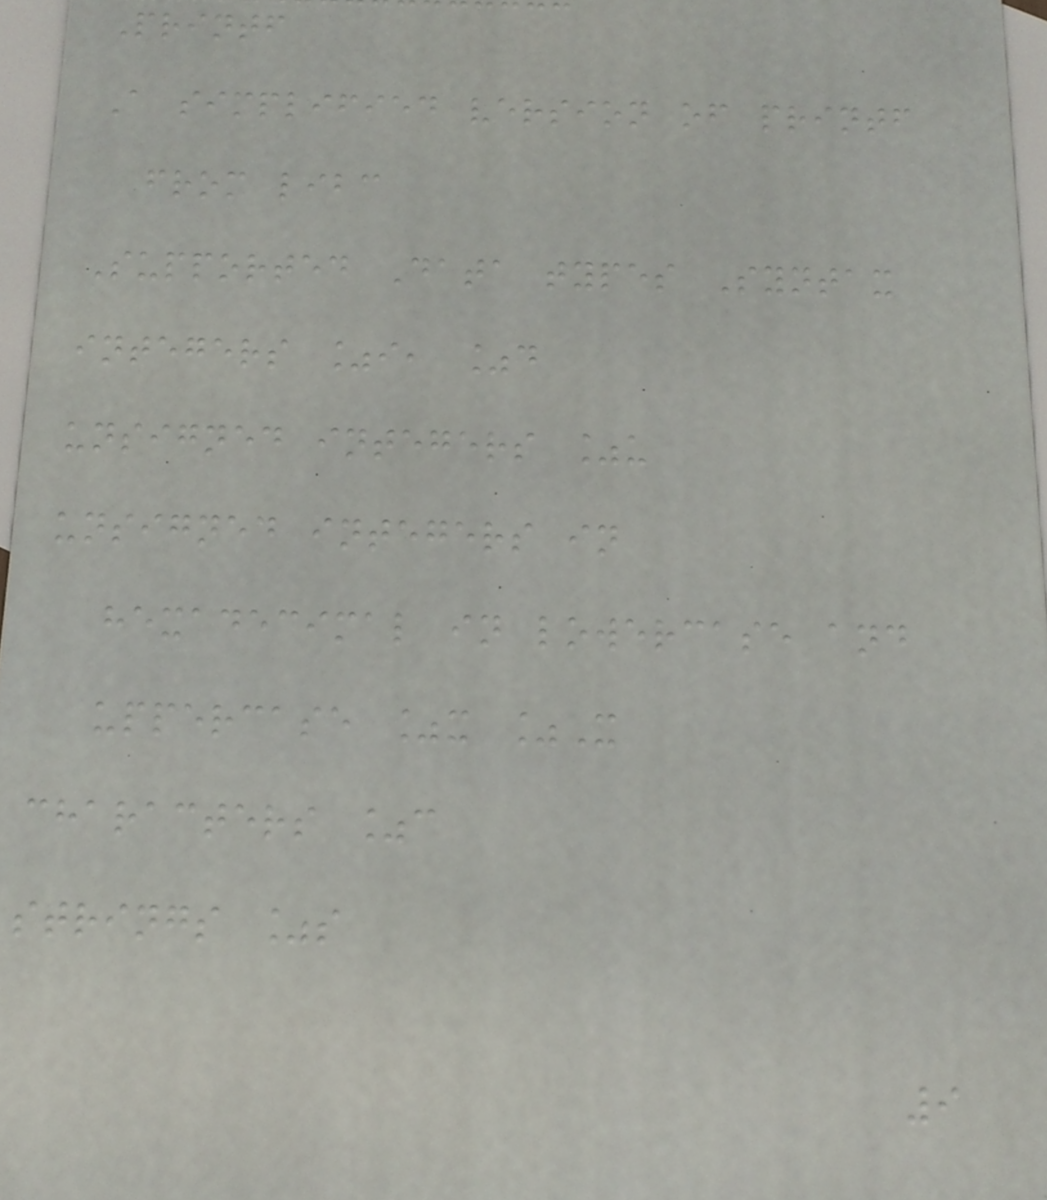Printf
A simplified version of printf
from libc
Supported Data types Syntax
integers %i, %d
unsigned integers %u
unsigned integers in
hexadecimal in lowercase and
uppercase %x %X
characters %c
strings %s
9
